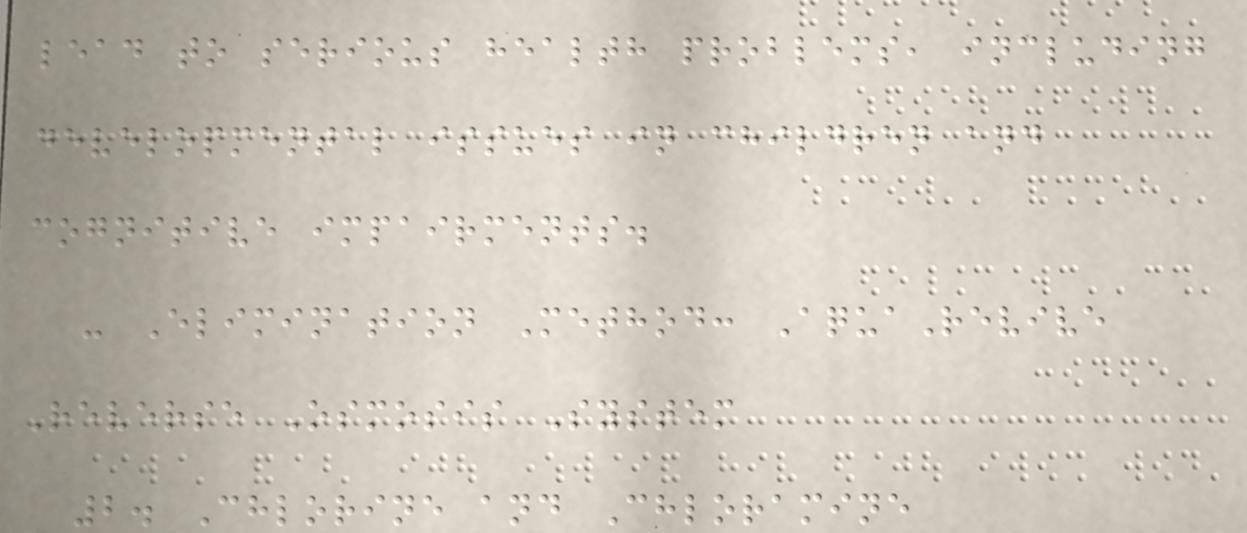lead to serious health problems, including
developmental issues in children and
cognitive impairments.
- Elimination Method: AquaRevive
Reverse Osmosis System
2. Chlorine and Chloramine
